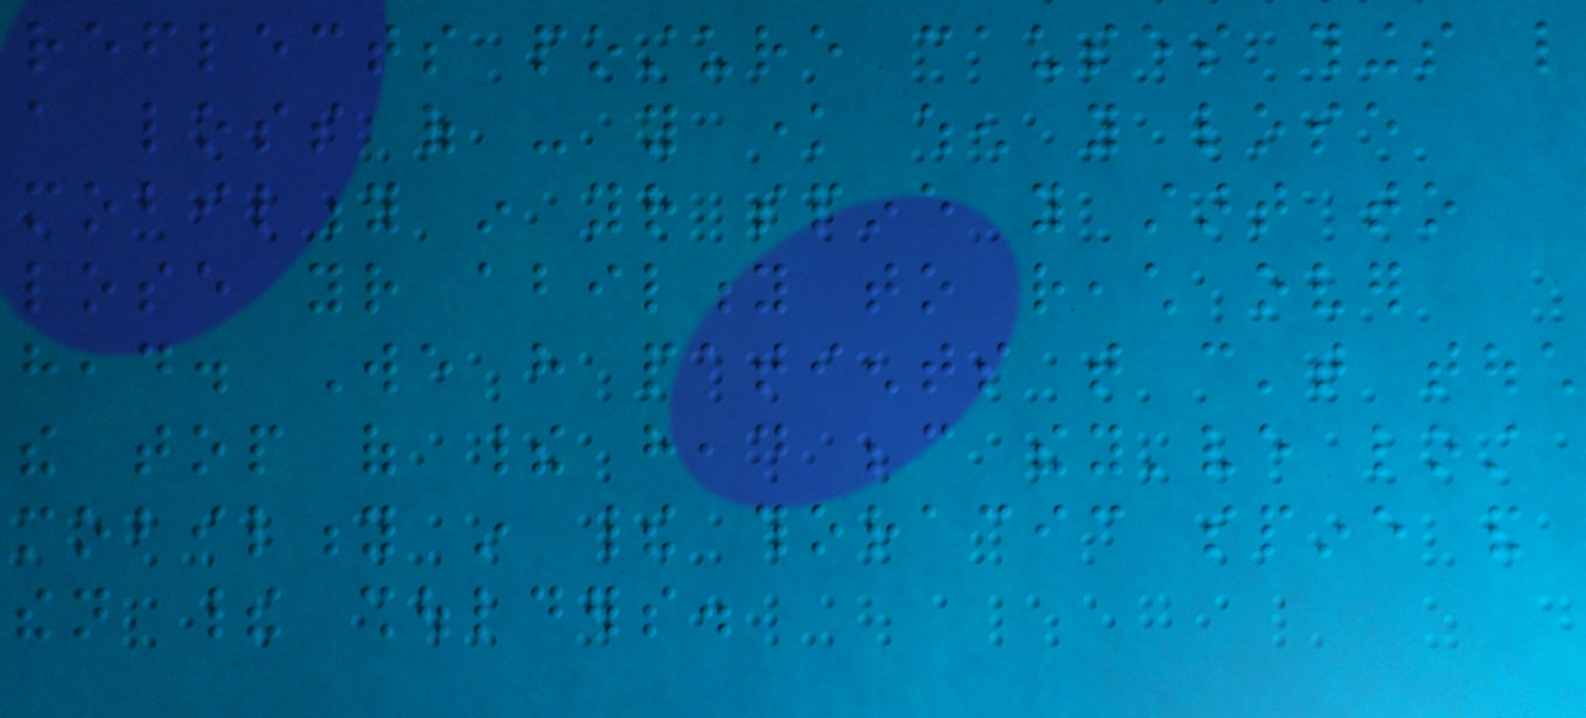reflects posture causes things like
a loss of - you know when you lose
mobility in your spine you start to
lose your ability to reach over
head. We have patients that can't touch
the top of their head because they've lost
mobility in their thoracic spine and
then their shoulders.
